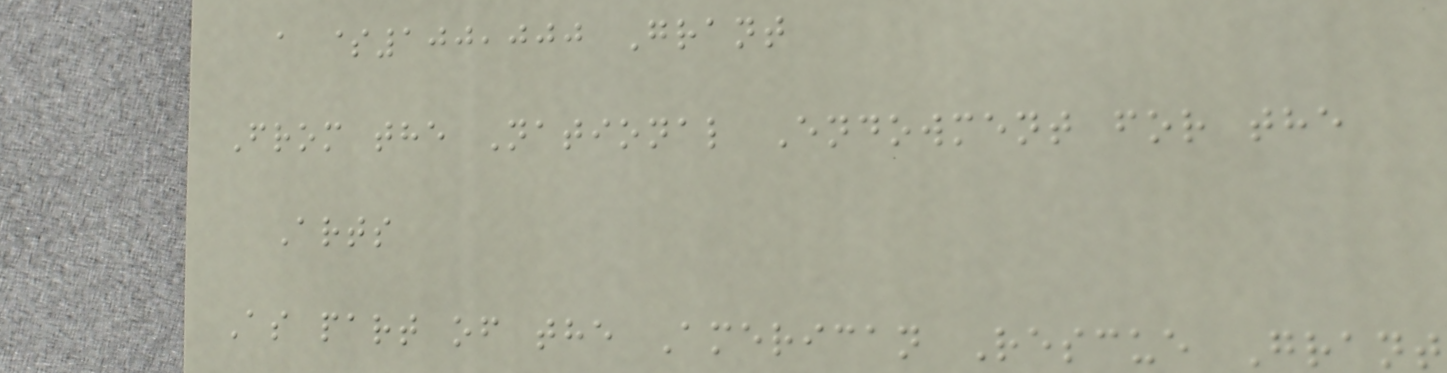a $100,000 Grant
From the National Endowment for the
Arts
As part of the American Rescue Grant
